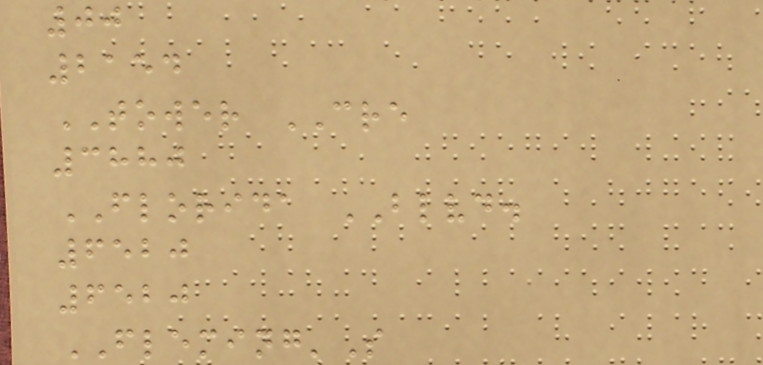00
2154
TOWER CRE
3880
FLORIDA BLVD.
6520
6520
FLEMING'S
